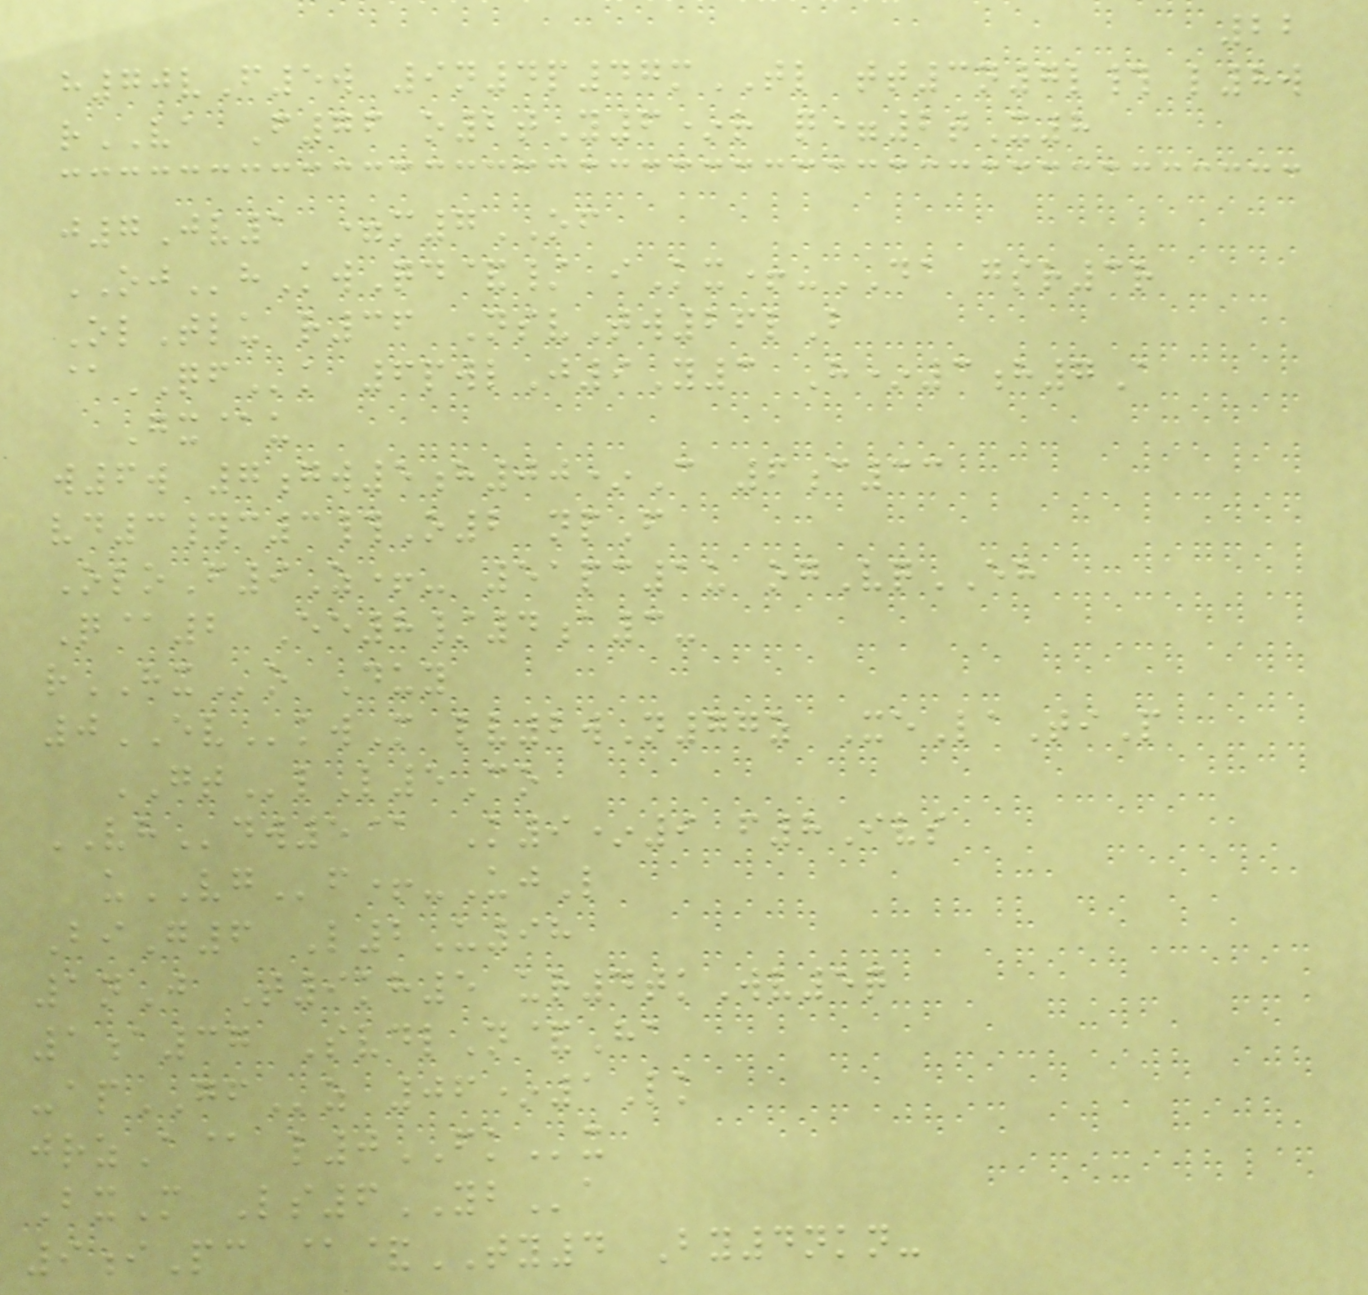22
h70vF5w 9n4p47mTL tt3n7l# l8w
rVA F76 o2tY6*r q=2tX8
j7Jv1 =m7OF
OJhKwQd&/ iKx+-DA gsr3r
OlTlu r36 NsvTw26lB
@QFk 6pwlJ9Y3 H*3h7A
Gx@u
w6w 7gw5h00*C 6c33
vd3#c3#O2 npF
OloF9Z+- 51pc1u ogVqEH
Q@2 Ee8/4a3-
rHXo Duy
0EVkwM lv2wN77z XeLaTiP
GTlL5Co
VHdw5@ K9*9 f8Ivs
uVGf+-UjL
BiG6 L2U98
1nJ T9kh5 ur4tkWv5q
1a37 SvdlN&Ha
-apGFz 06*1Lk
jrzA@ l0FKx
BxM Ls6YBa
9iPc @&TY4 By4nkn-
